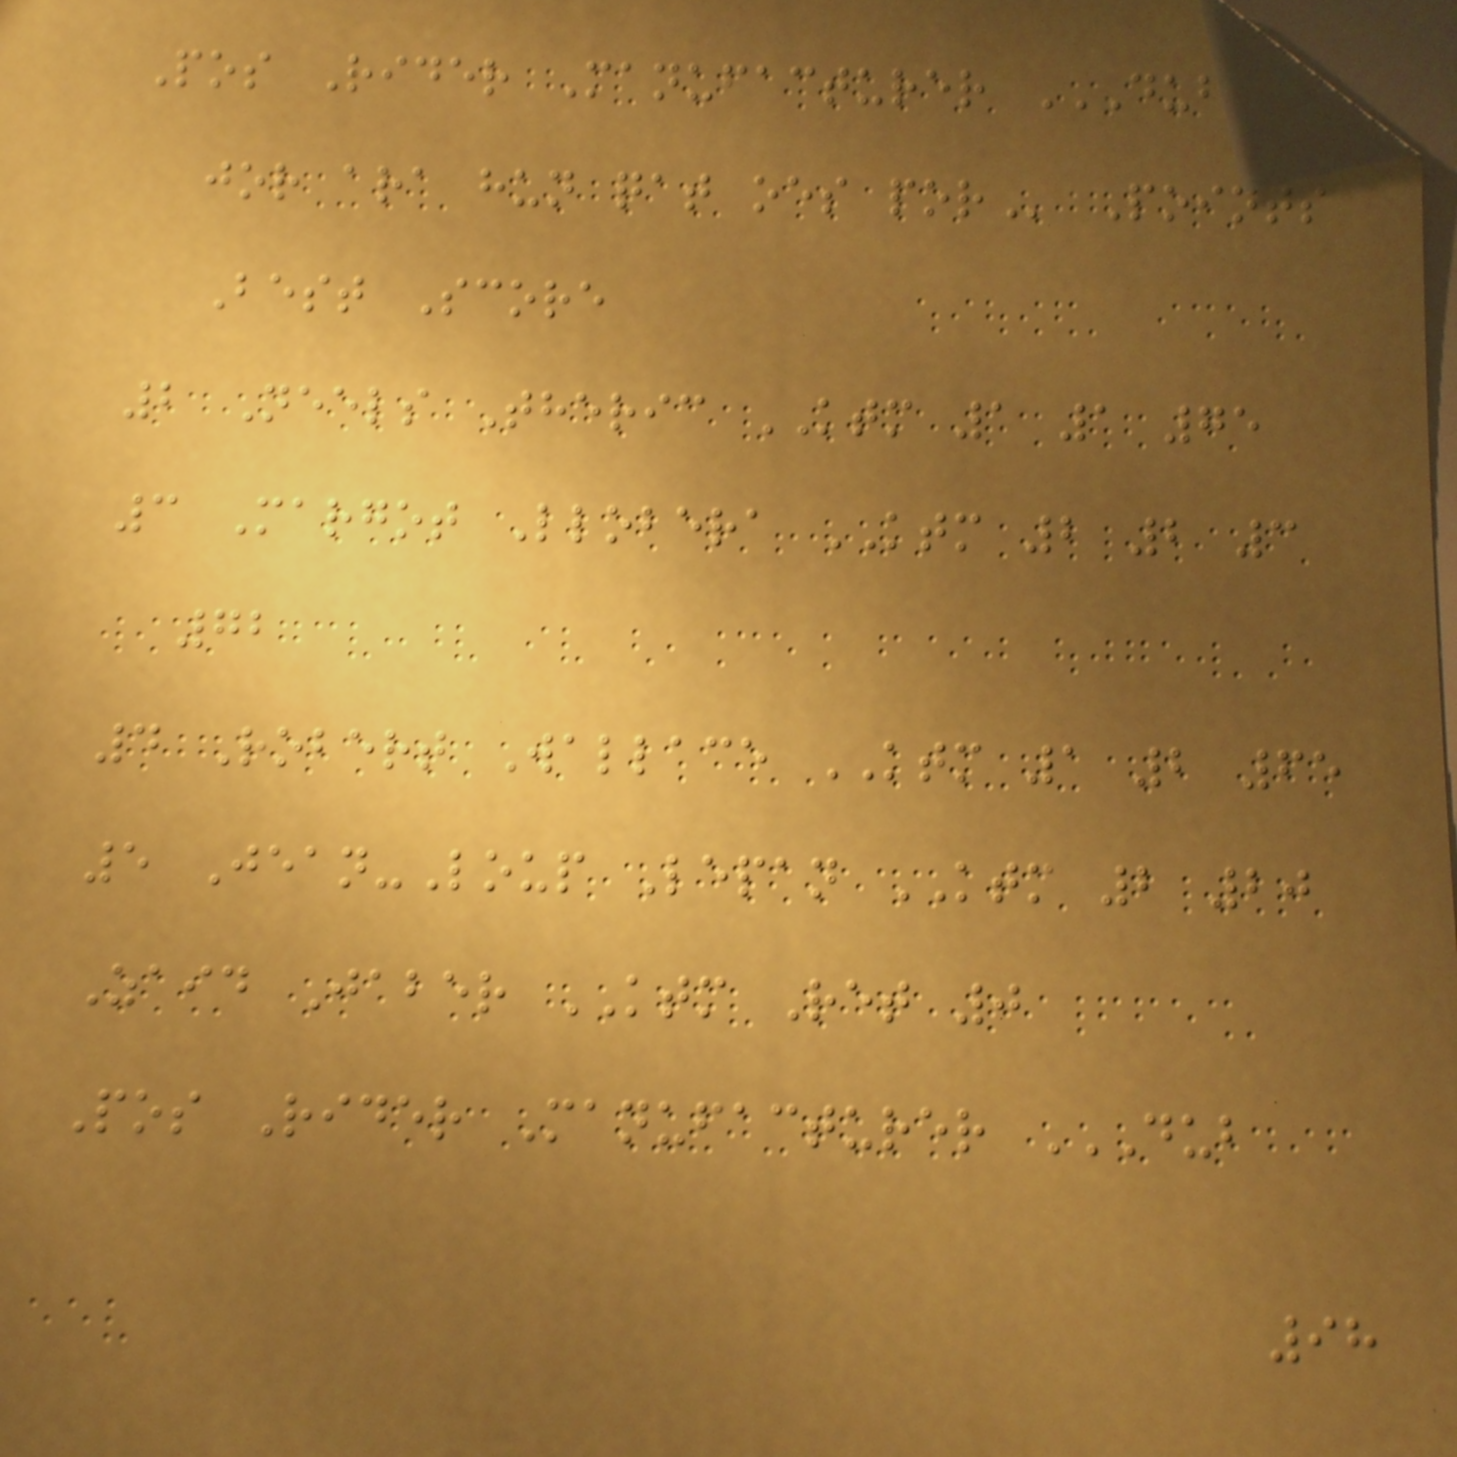Pos Rider Manufacturer DUB
JOR ARA HUN QAT OES POR Points
Best Score
2 Neels Theric KTM 1 1 75
3 Margot Llobera KTM 2 2 3
72
4 Robert Wallace KTM 1 2 65
5 Jean-Loup Lepan KTM 2 20
Zaid Jaber KTM Ret 0
Pos Rider Manufacturer DUB
98
